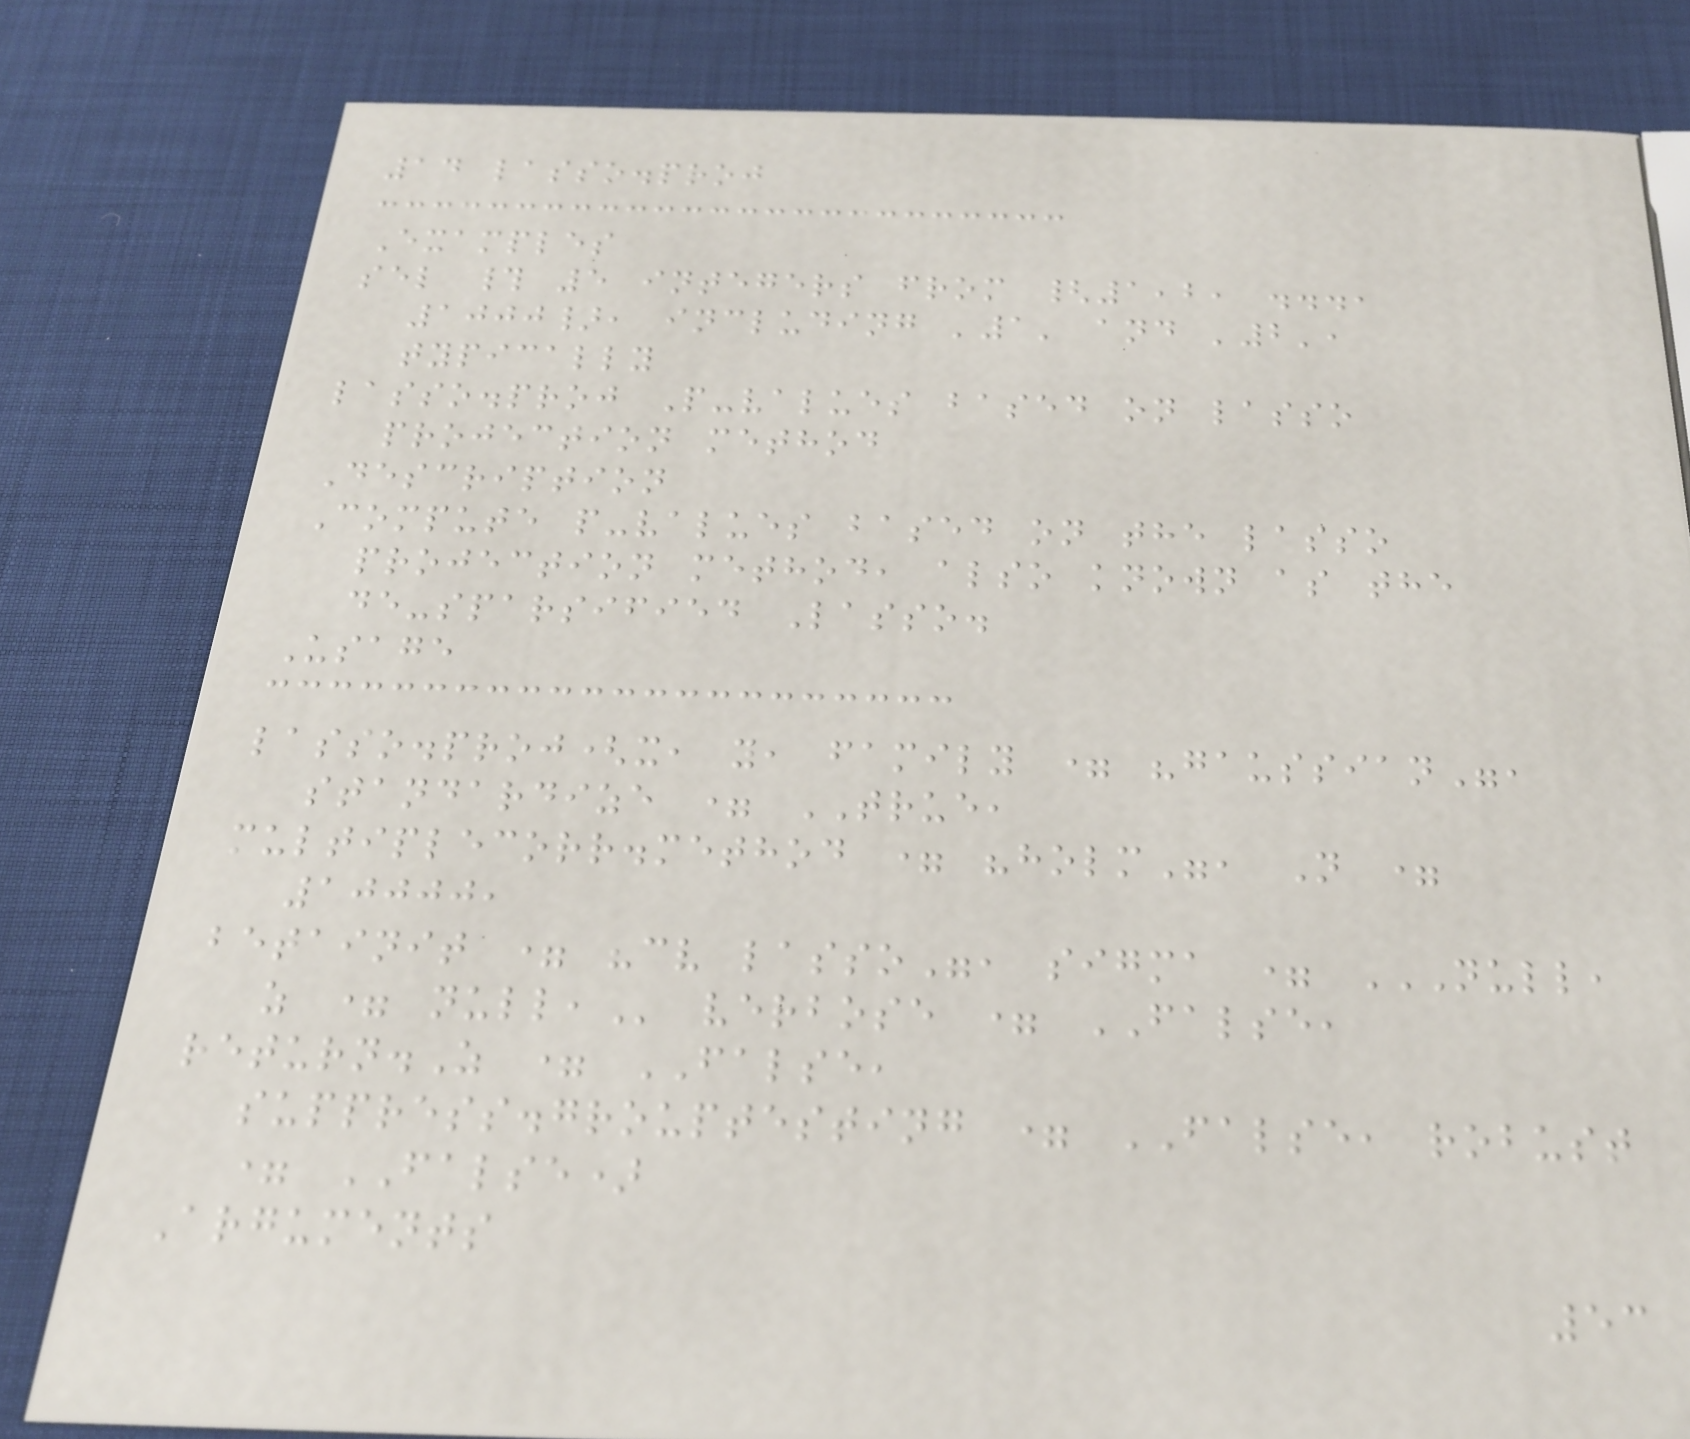14 lasso.proj
Examples
sel # 5 integers from {1,2, ...,
1000}, including '1' and '2',
typically
lasso.proj P-values based on lasso
projection method
Description
Compute p-values based on the lasso
projection method, also known as the
de-sparsified Lasso.
Usage
lasso.proj(x, y, family = "gaussian",
standardize = TRUE,
multiplecorr.method = "holm", N =
10000,
betainit = "cv lasso", sigma = NULL,
Z = NULL, verbose = FALSE,
return.Z = FALSE,
suppress.grouptesting = FALSE, robust
= FALSE)
Arguments
53
